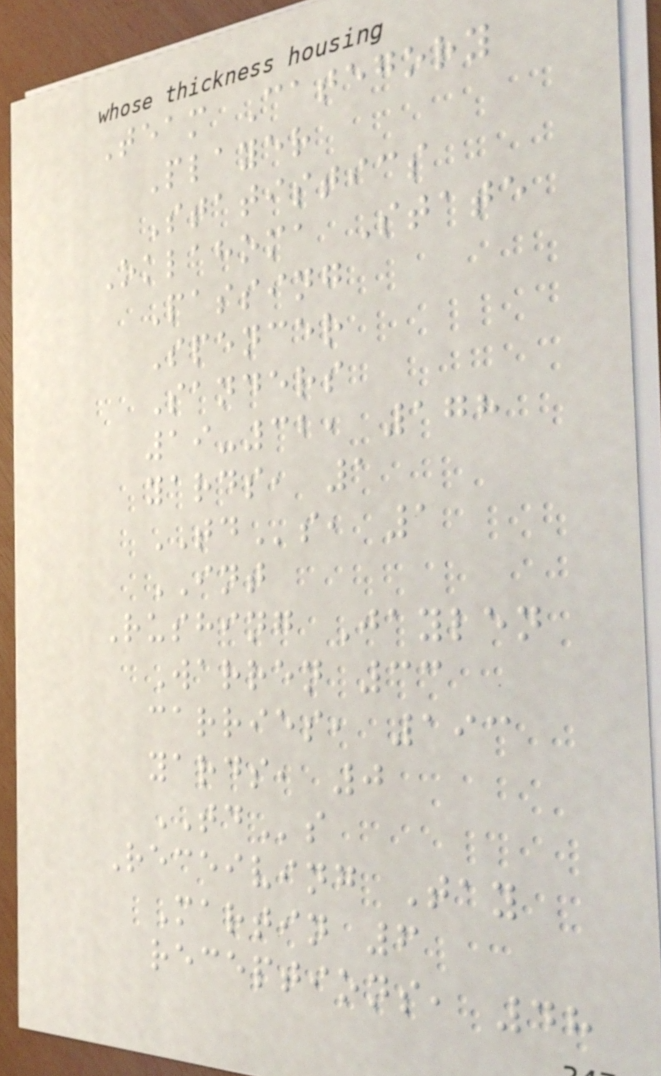Team Category
Player
Statistics
Oklahoma State
Passing
Spencer
Sanders
19-32, 178
yards, 1
TDs, 1
INT
Rushing Jaylen
Warren 33
carries, 193
yards, 0
TDs
Receiving Tay
Martin 6
receptions, 48
